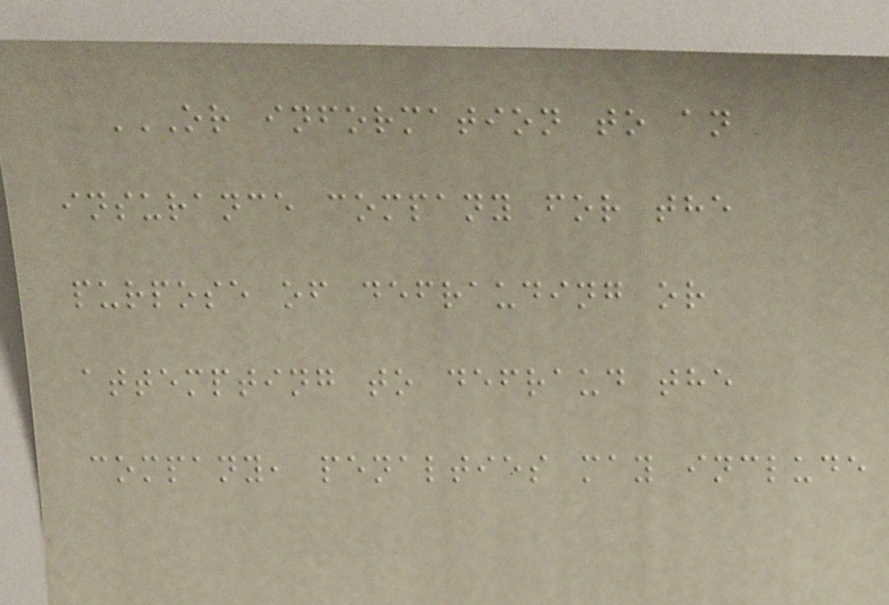OR INFORMATION TO AN
INSURANCE COMPANY FOR THE
PURPOSE OF DEFRAUDING OR
ATTEMPTING TO DEFRAUD THE
COMPANY, PENALTIES MAY INCLUDE
